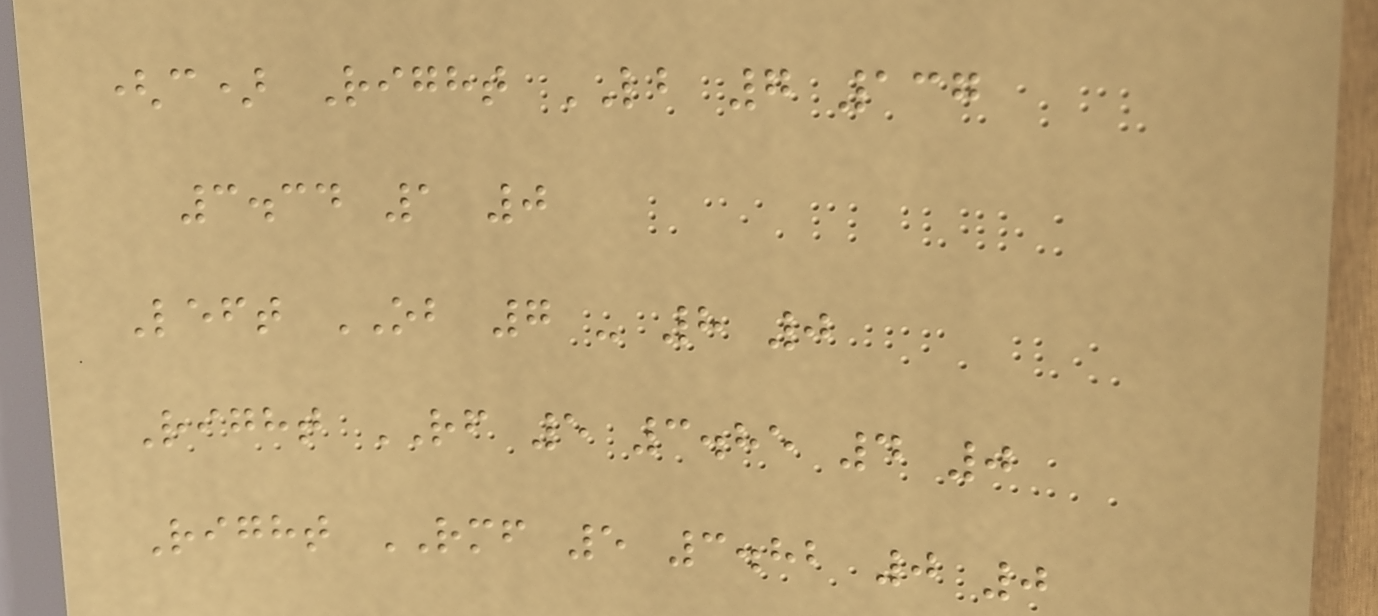(c) Right LB 7 137
3.34 1 0
Left OB 7 - 8 0
Right RF 5 3.85 4 0
Right RMF 5 3.82 0 0
